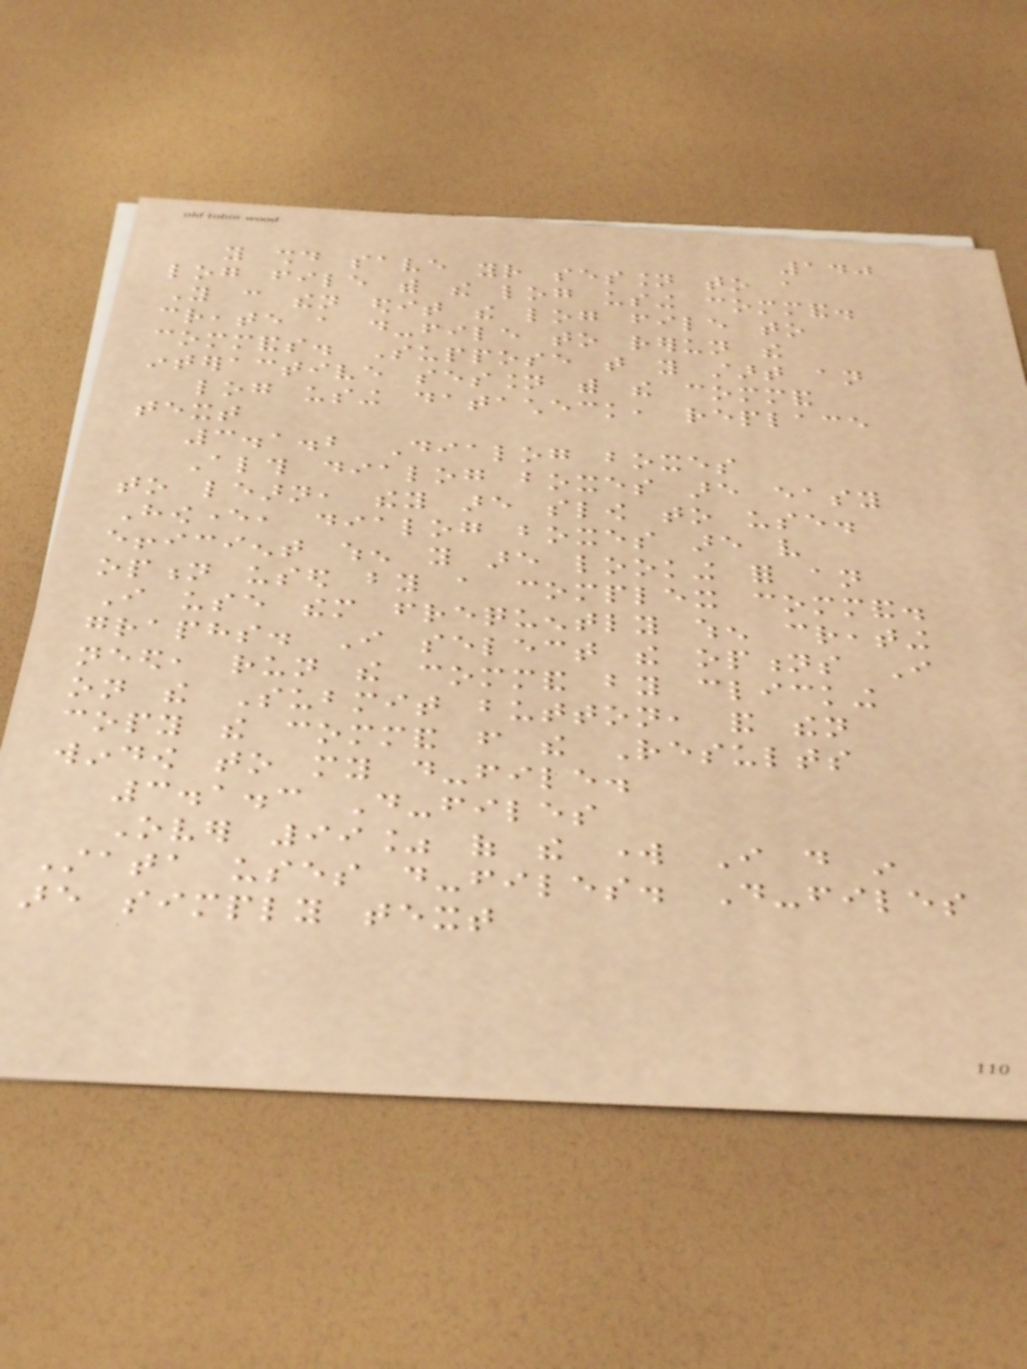140
you should save your session to a
log file with the log using command.
You can then edit the log file to
create a do-file to rerun the
commands. Suppose that you start an
interactive session with the command
log using datacheck, replace
text
3.1.2 Dialog boxes
Although dialog boxes are easy
to learn, they are slow to use.
However, dialog boxes are very
efficient when you are looking for an
option used by a complex command.
I use them frequently when creating
graphs. I select the options I
need, run the command by clicking
on the Submit button, and then
copy the command from the Results
window to my do-file.
3.1.3 Do-files
Over 99% of the work I do in
Stata uses do-files. Do-files
are simply text
